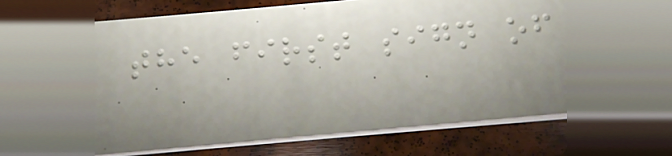the first sign of
